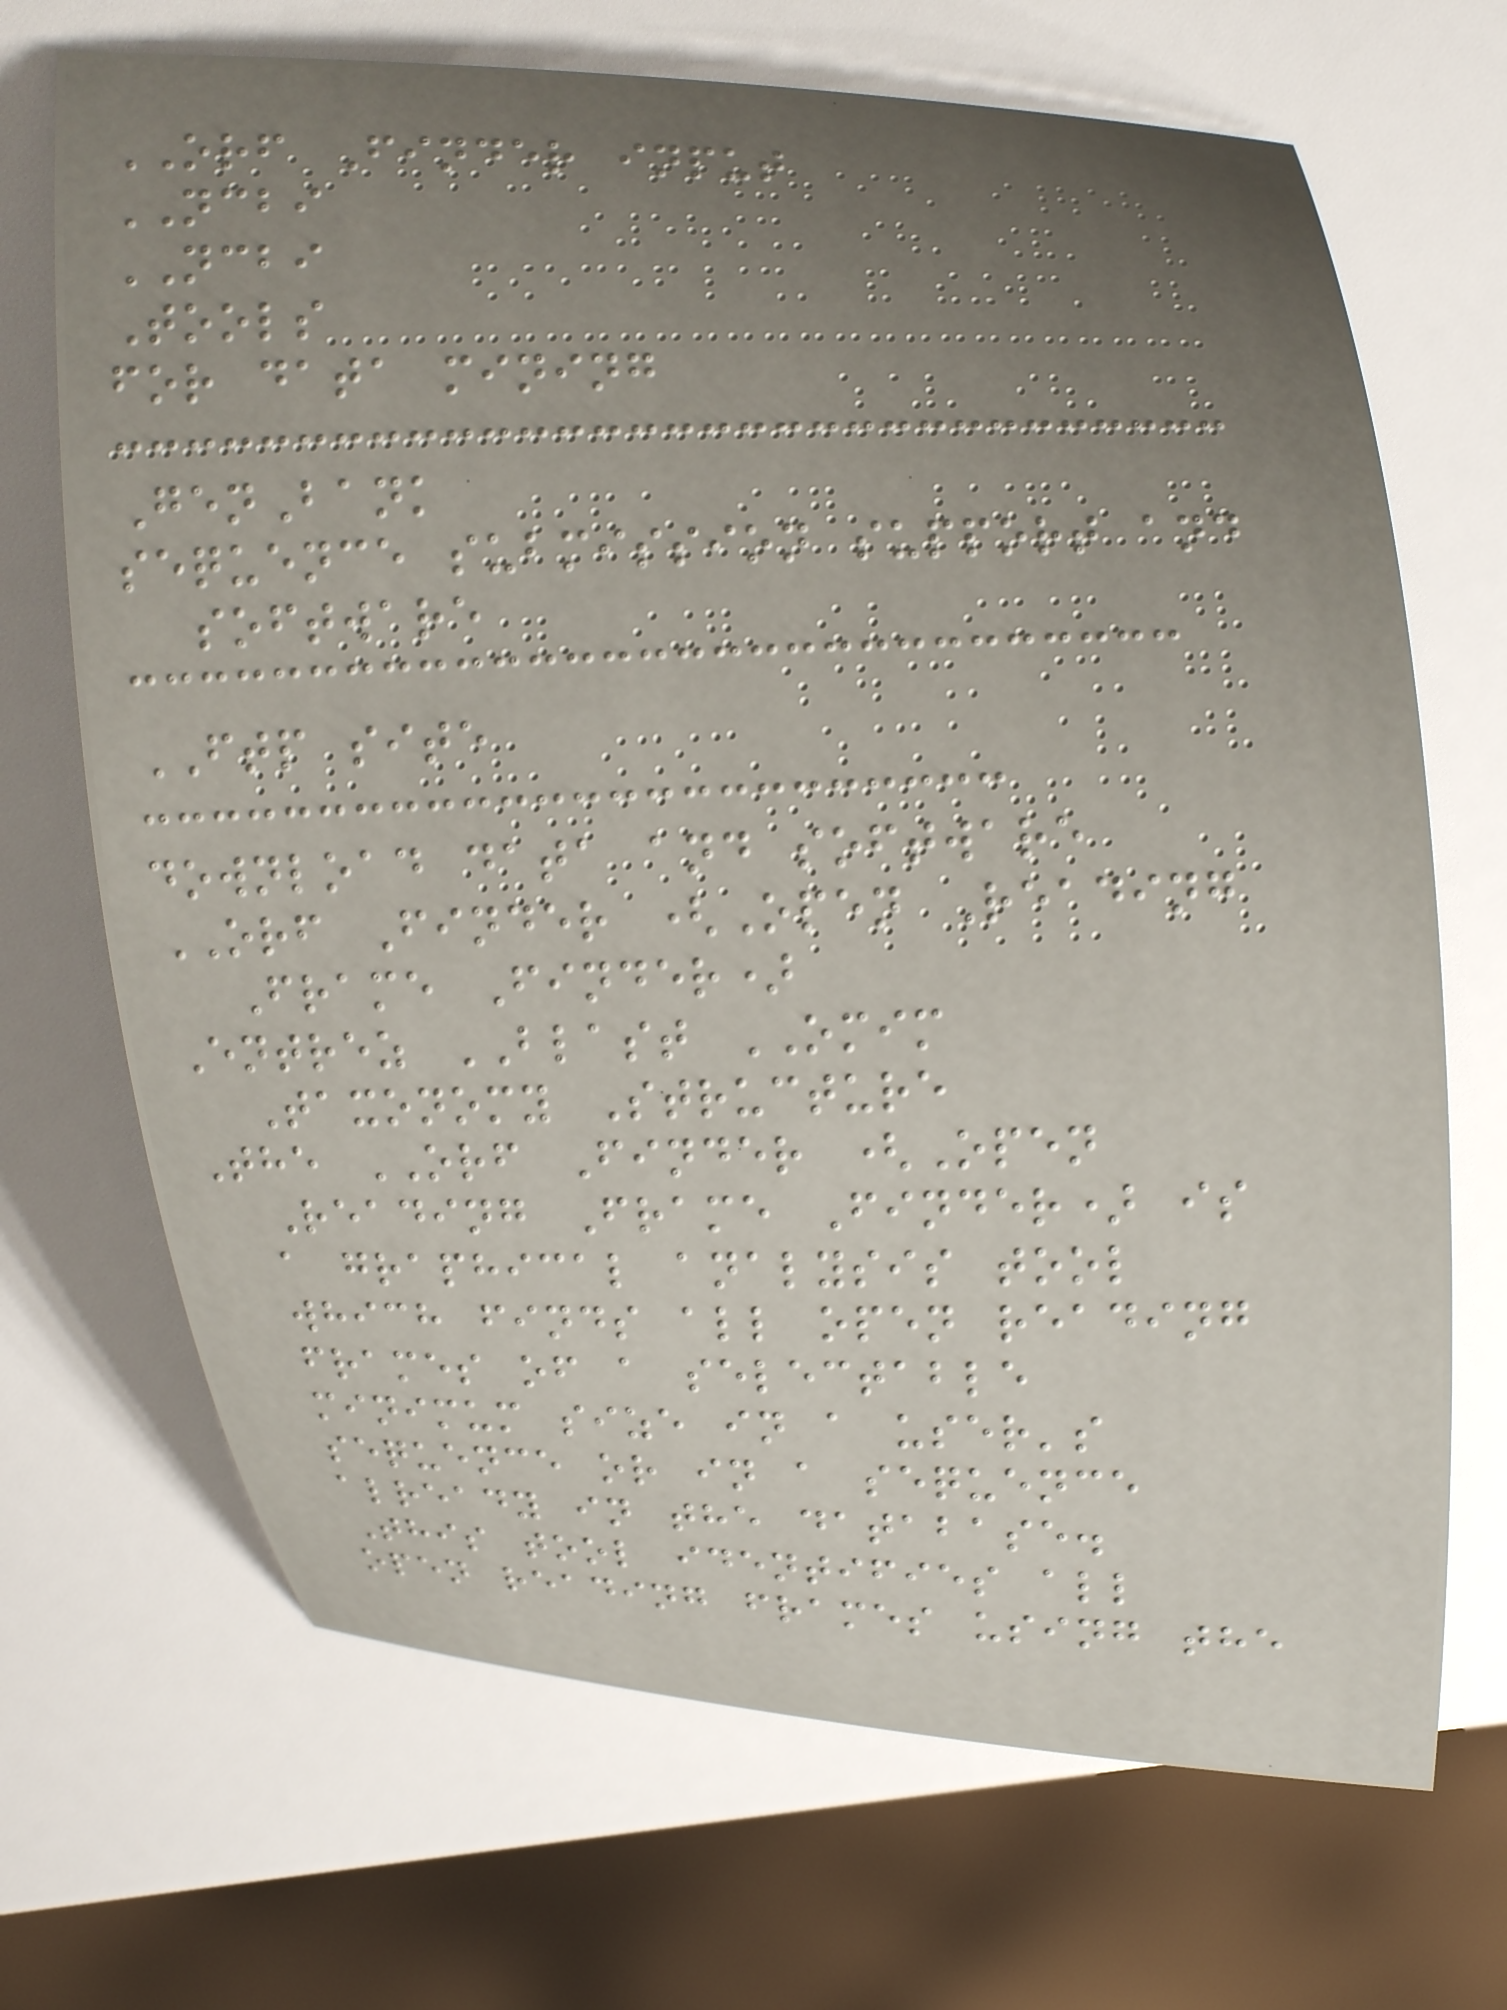ORF Finder input
NCBI
NCBI
Tools
for data mining
GenBank
sequence submission support and
software
FTP site
download data and software
ORF Finder (Open Reading
Frame Finder)
Entrez BLAST OMIM
Taxonomy Structure
The ORF Finder (Open
Reading Frame Finder) is
a graphical analysis tool
which finds all open reading
frames of a selectable
minimum size in a user's
sequence or in a sequence
already in the database.
This tool identifies all
open reading frames using the
